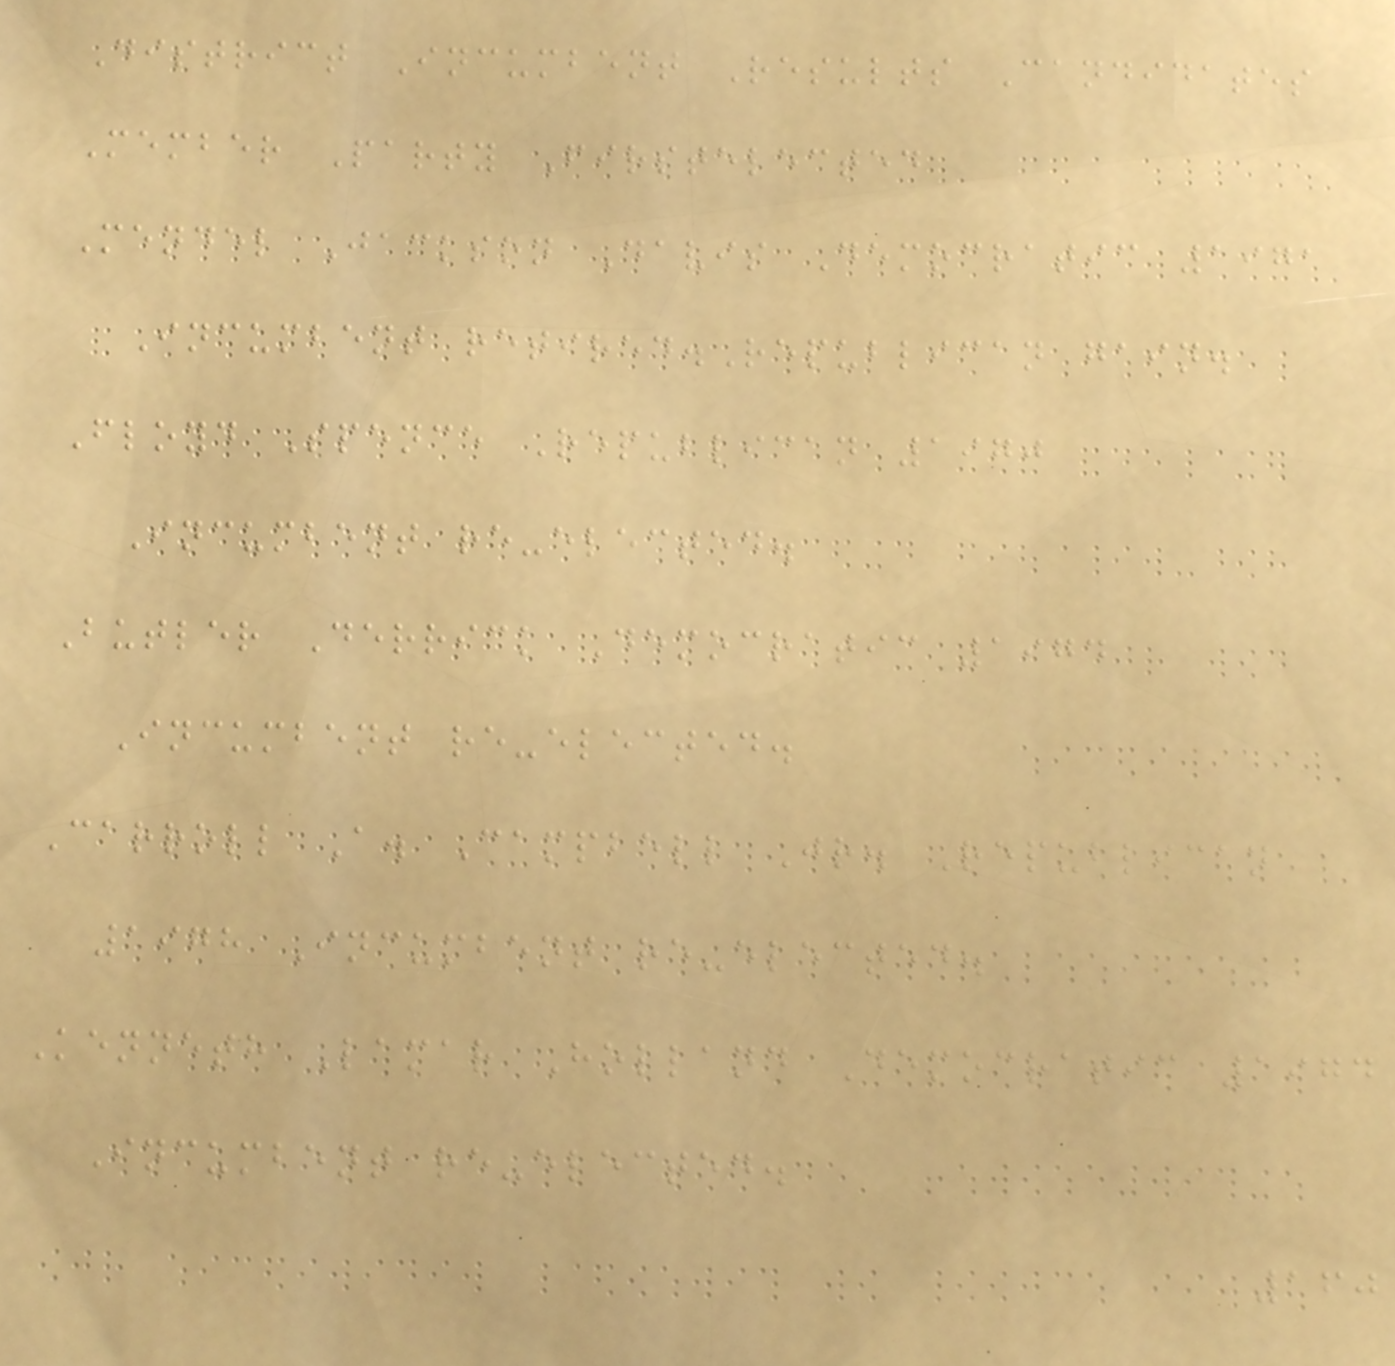District Incumbent Results Candidates
Member Party Firstelected
Mendel Jackson Davis Democratic 1971
Incumbent retired.Republican gain.
Floyd Spence Republican 1970
Incumbent re-elected.
Butler Derrick Democratic 1974
Incumbent re-elected.
Carroll A. Campbell Jr. Republican
1978 Incumbent re-elected.
Kenneth Lamar Holland Democratic 1974
Incumbent re-elected.
160
